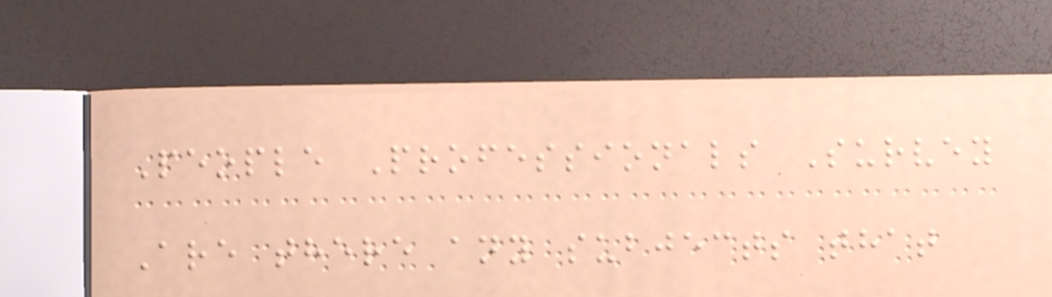People Professionals Survey
Are there any subjects that
